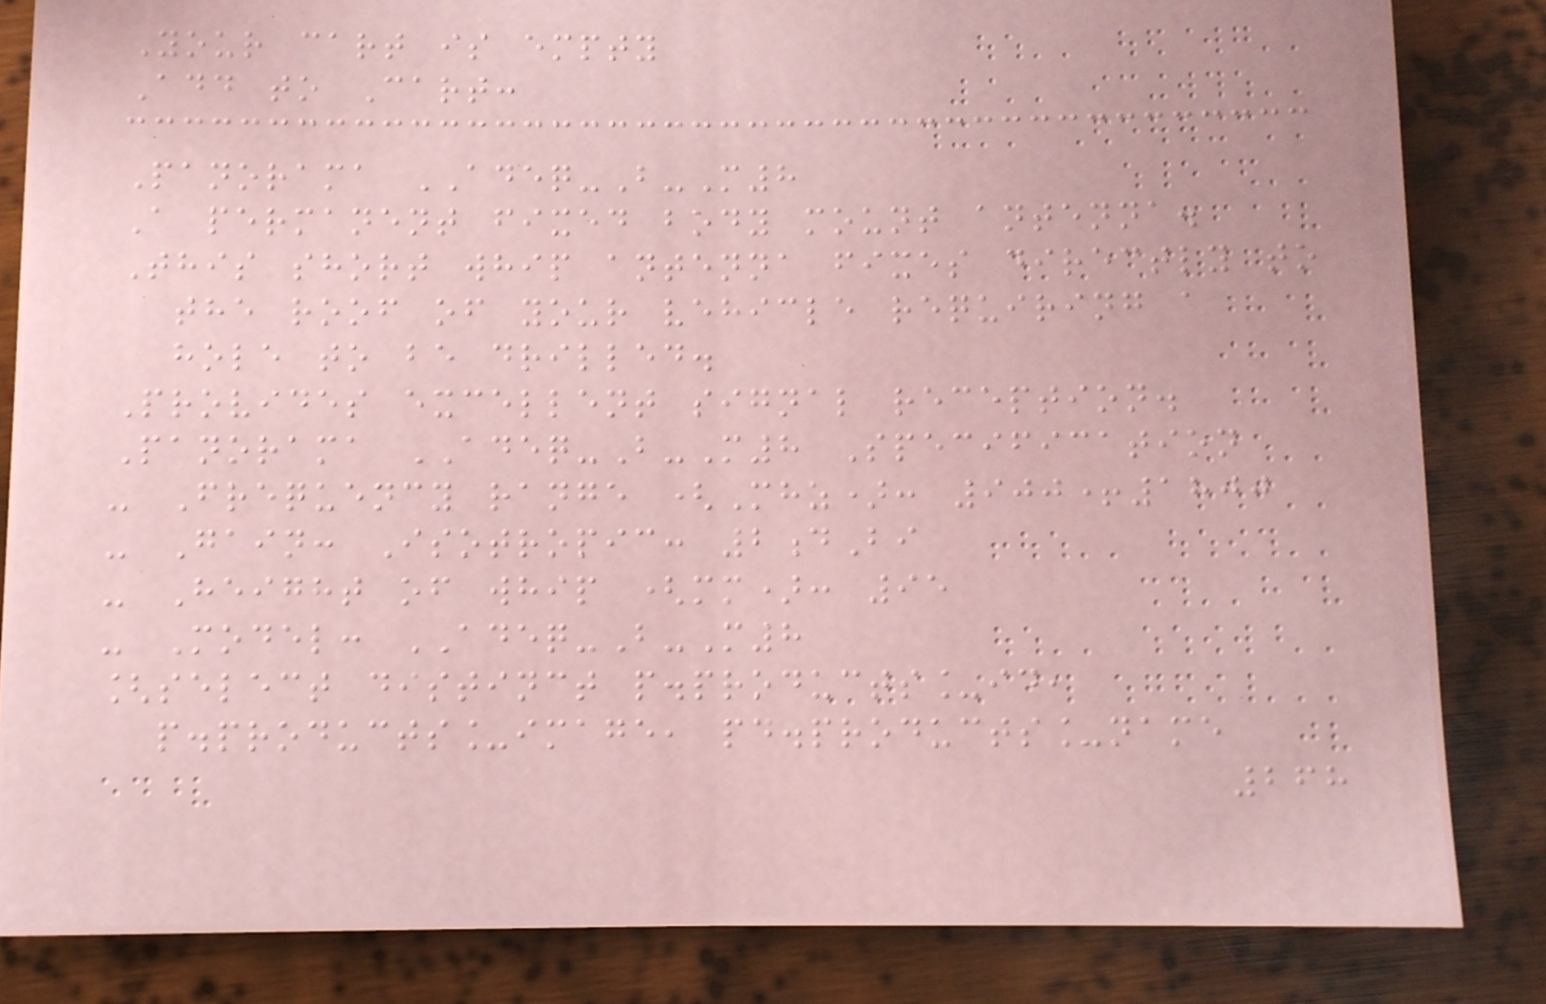Your cart is empty
Add to Cart:
Panorama ADEQ-B-M8
A permanent fixed body mount antenna.
This short whip antenna fixes directly to
the roof of your vehicle requiring a
hole to be drilled.
Provides excellent signal reception.
Panorama ADEQ-B-M8 Specification
- Frequency range (Mhz): 900+1800
- Gain: Isotropic: 2dBi
- Height of whip (mm): 95
- Model: ADEQ-B-M8
[select distinct p.products_id,
p.products_image, pd.products_name
268
